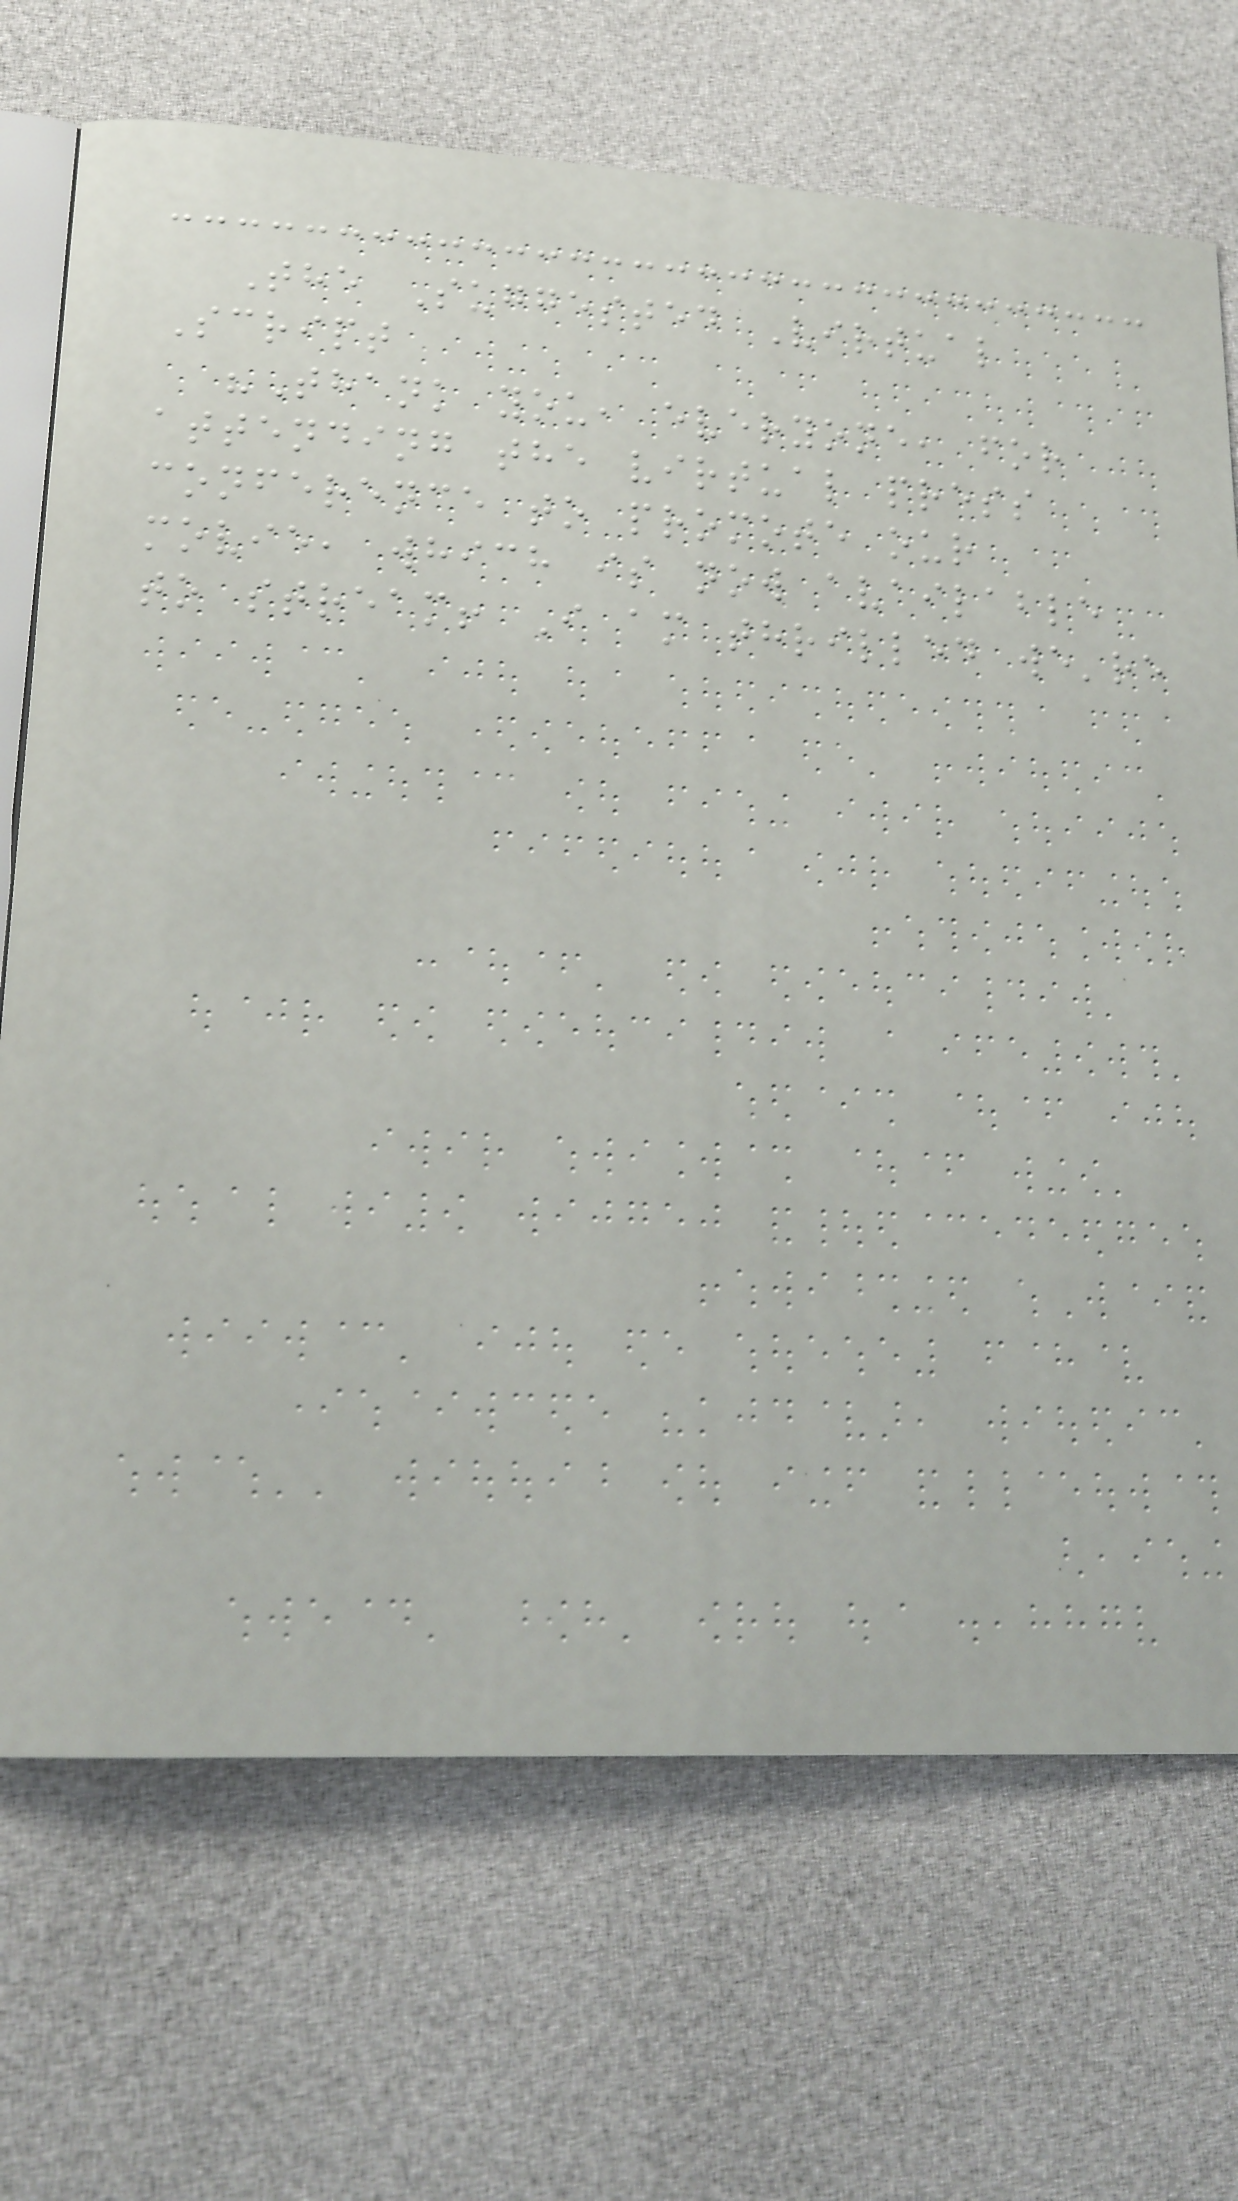The Suggested Virtual
Script
"Thank you, everyone, for
attending the virtual press
conference to promote our
movie, which is now available
to stream! I am thrilled we're
